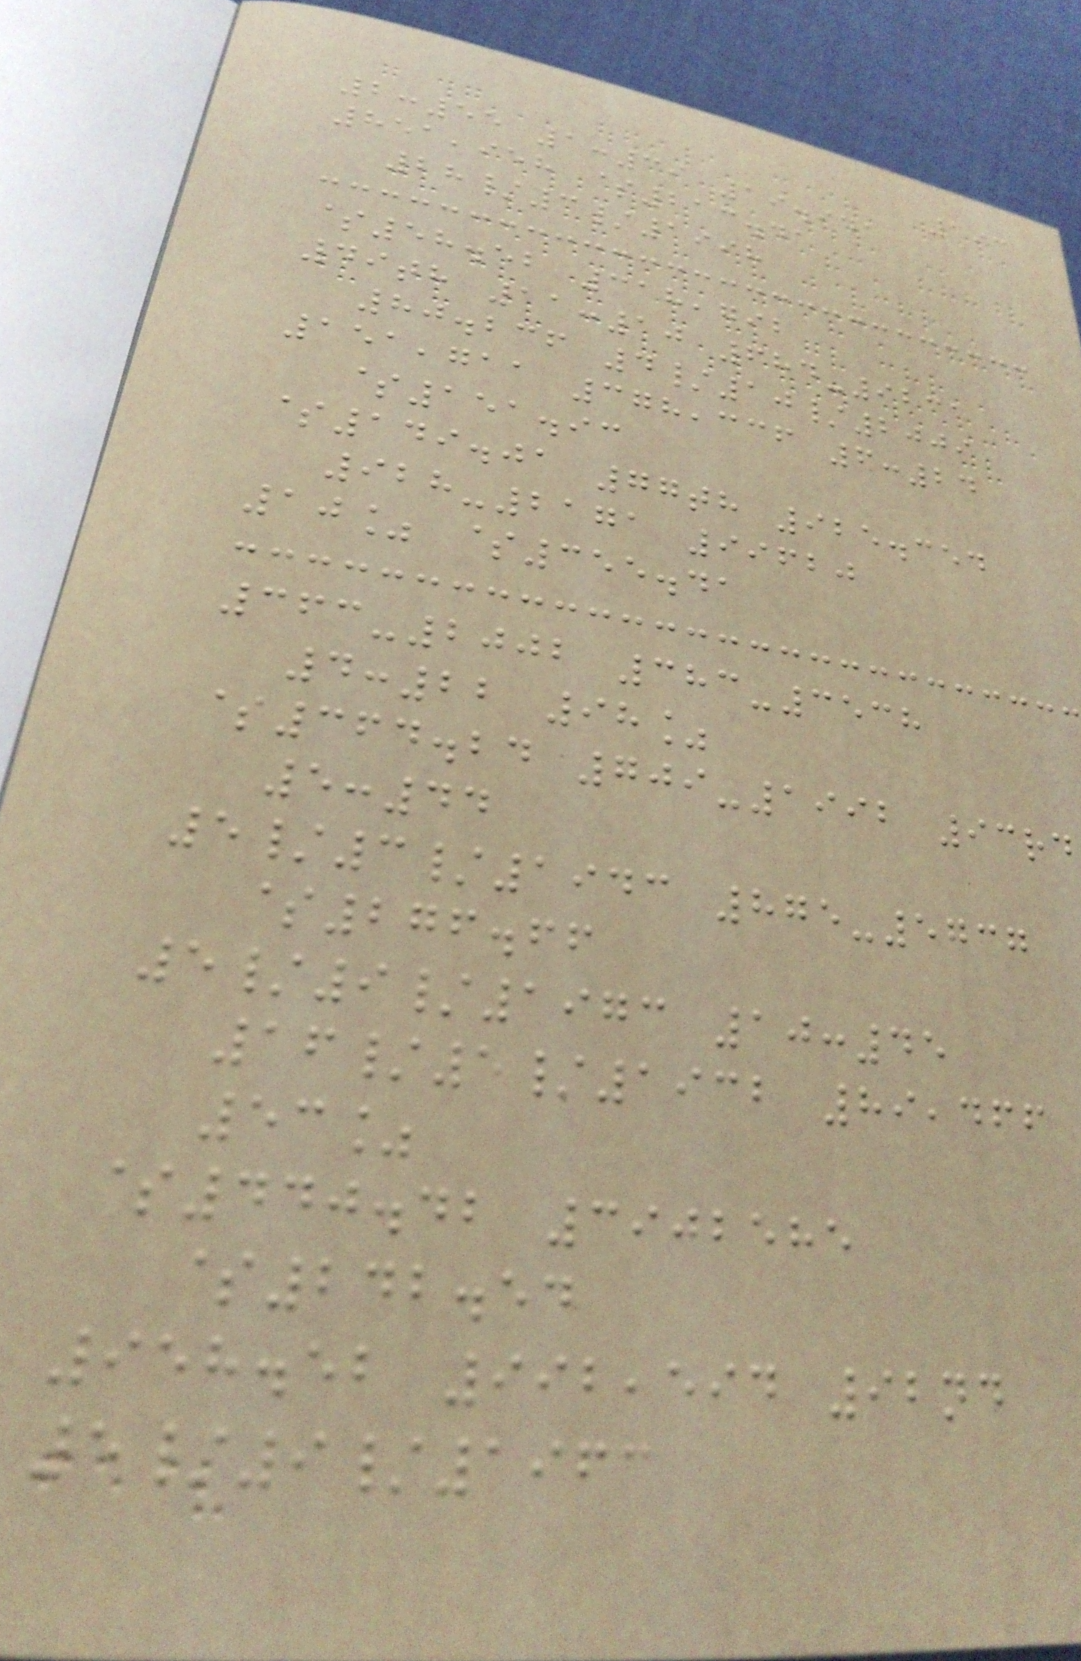193
2:55 1:39 19.941
851,958 $213.41
28/3/1998
$58.52 318,792
49th 11:10 684-9231
80.236 4/10/2009
151,711 378,336 6:24
$151.93
$149.01 77th 925.354
928-2171 99620
10% $355.41
363-2002 383-3538
4:22 98%
$364.24 709-1992 93rd
5:44
5/3/1943 875-5737
$276.66
5/9/1973 10:45
16/5/1932 89,466
53%
$440.42 3902585
$242.54
958.52 992,594 92nd
5/9/1963
